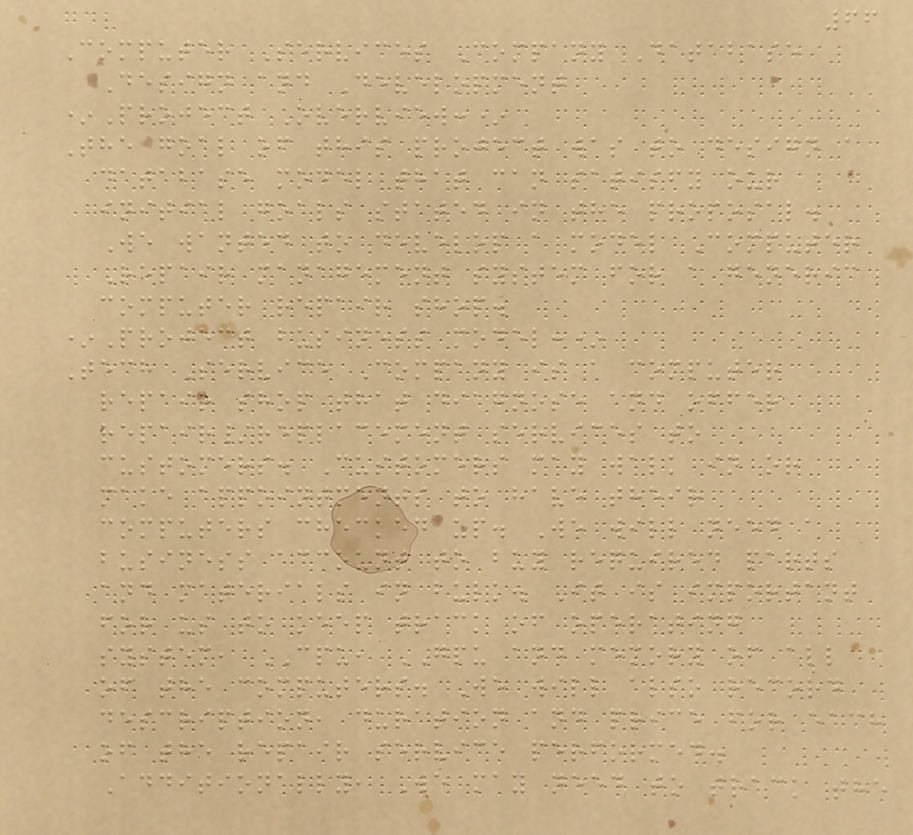66
Computer Services Company Database
Design and Development
*Project Overview:*
The goal of this project was to design a
database model that can satisfy our
initial goals stated in the proposal.
We wanted to develop a model Computer
Repair management system for a generic
computer repair shop.
*Project business model:*
Tech Service Company is a computer
repair shop that diagnose and offer
repair/replacement services to
customers. Customers may walk in or
make appointments to have their
computers checked up. We will need a
business account to buy required parts
and materials in bulk. It is important
for us to keep track of operating
system, CPU, GPU and memory of all
of the computers. We will also record
description, duration and price for each
of the repair service performed.
Additionally, We may need to track the
